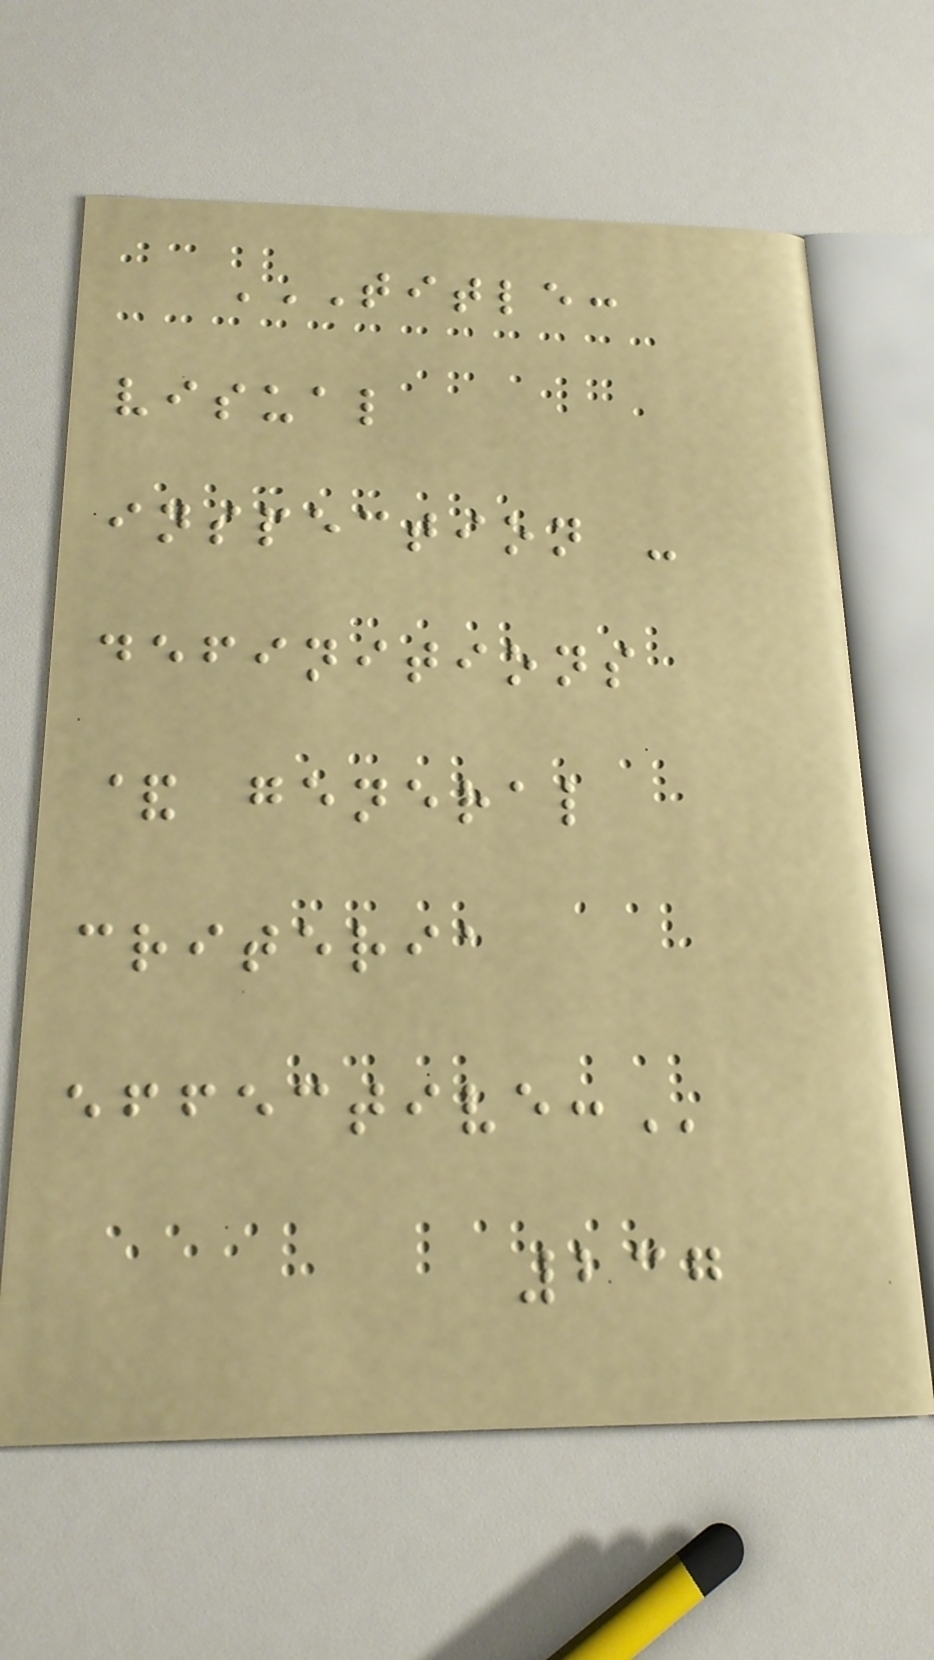TITLE:
VISUAL
INSPECTION -
DEFINITIONS
& GENERAL
CRITERIA
EFFECTIVE:
237
